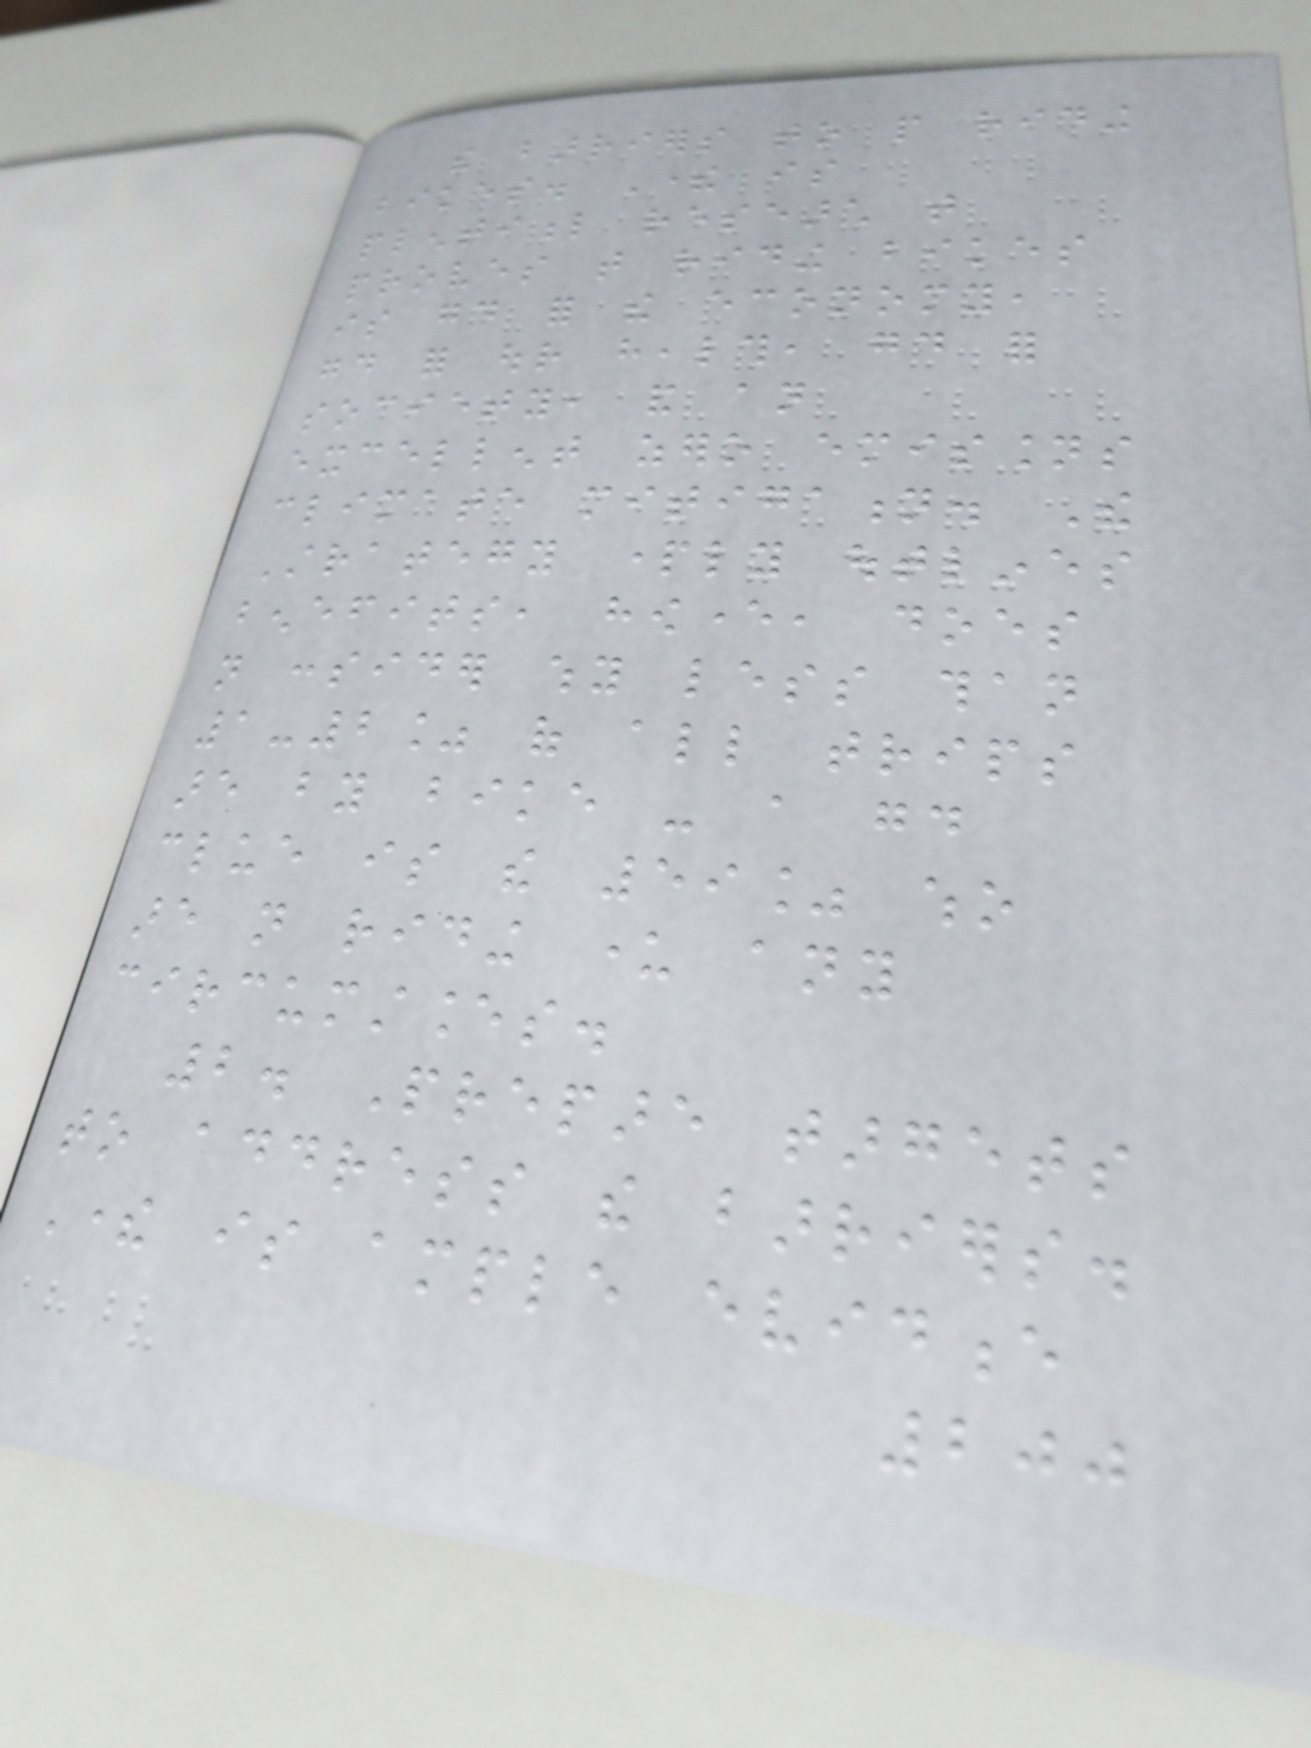the barriers to people riding
bikes. There is
plentiful research that
proves that riding bikes
is good for the economy,
good for our health, good for
society, and an
excellent zero emissions
climate mitigation. The
Strategy partly outlines
benefits, however, does
not consider why less than
1-2% of all trips
are by bike - a good
clue is the 59% who
are not riding under any
circumstances.
2. Prepare targets
to address the barriers.
There is ample evidence
200
